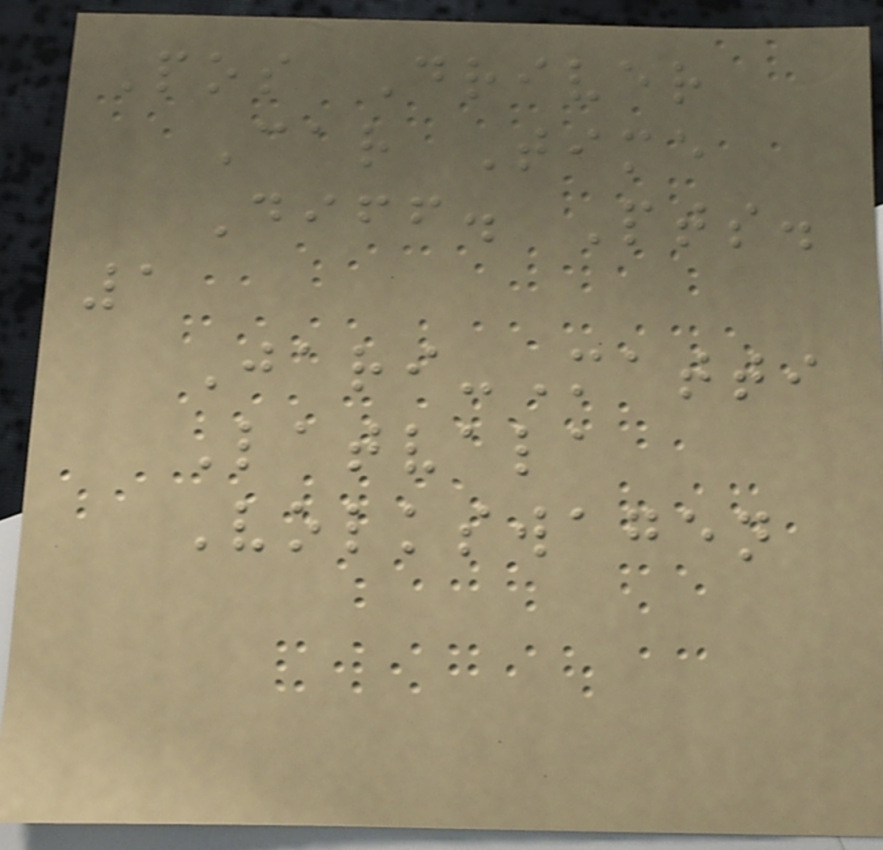Pos Driver
Car Time
Diff. Pts.
1
Jari-Matti
Latvala
Volkswagen
